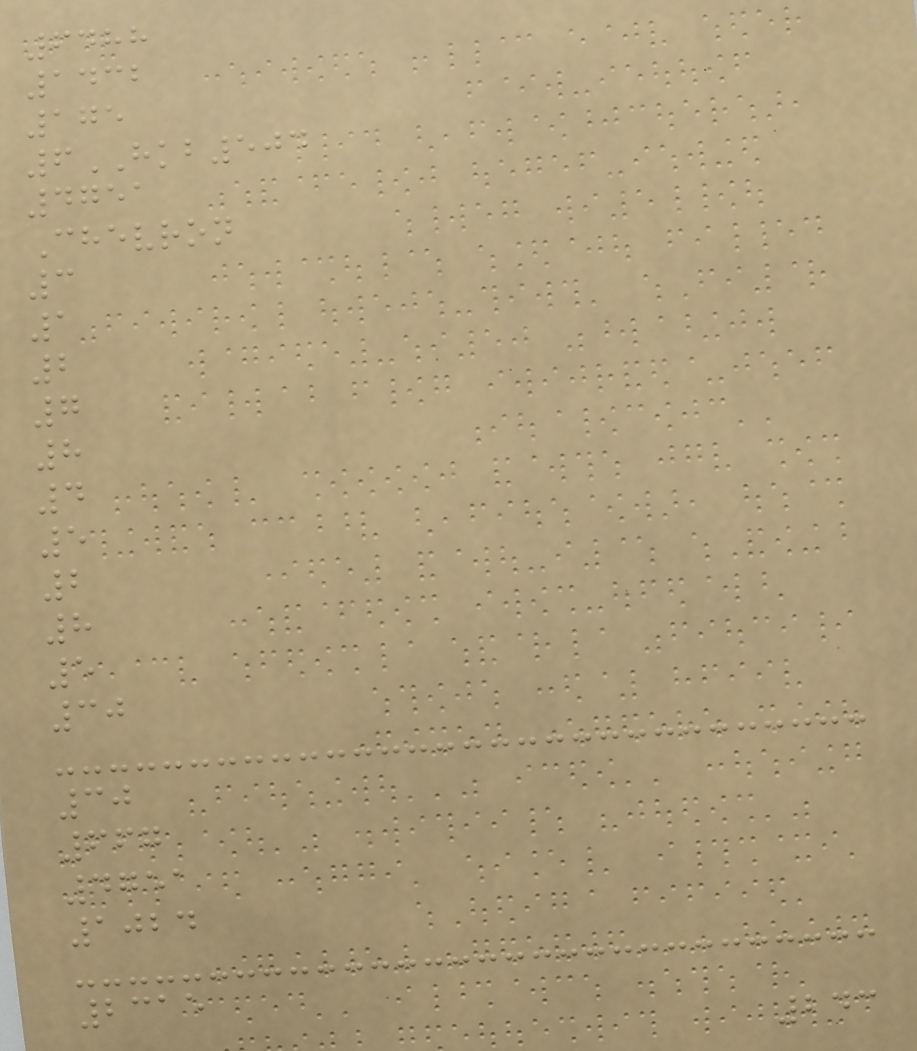6488
1432
175
6HKB504
4751
Chevron
3
1
2
7
8
4
5
2
8
5
30
30
667
4751
1024
2315
243
